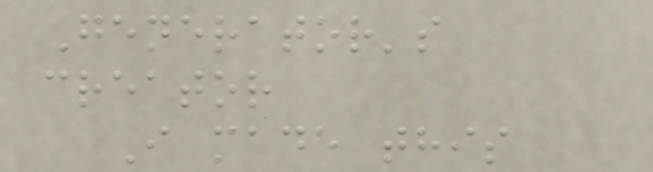Generator's
creator
I made this
